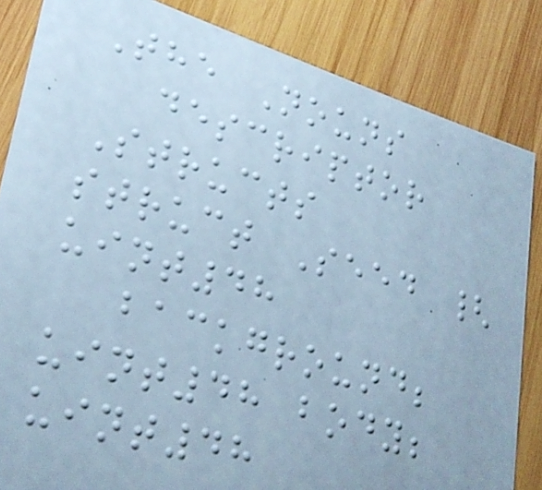The Nouns
descriptor
Structs
struct Seed {
uint48
background;
uint48 body;
uint48
